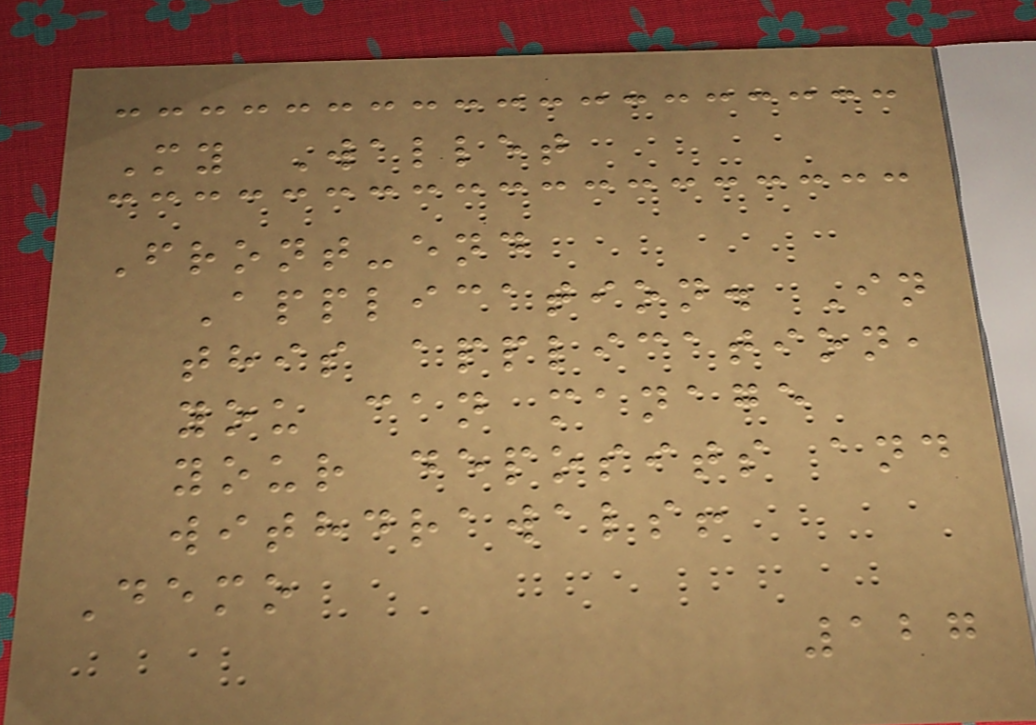My Wallet
Front-end
Application. In
this application,
you can manage
your deposits and
withdrawals!
Demo
127
